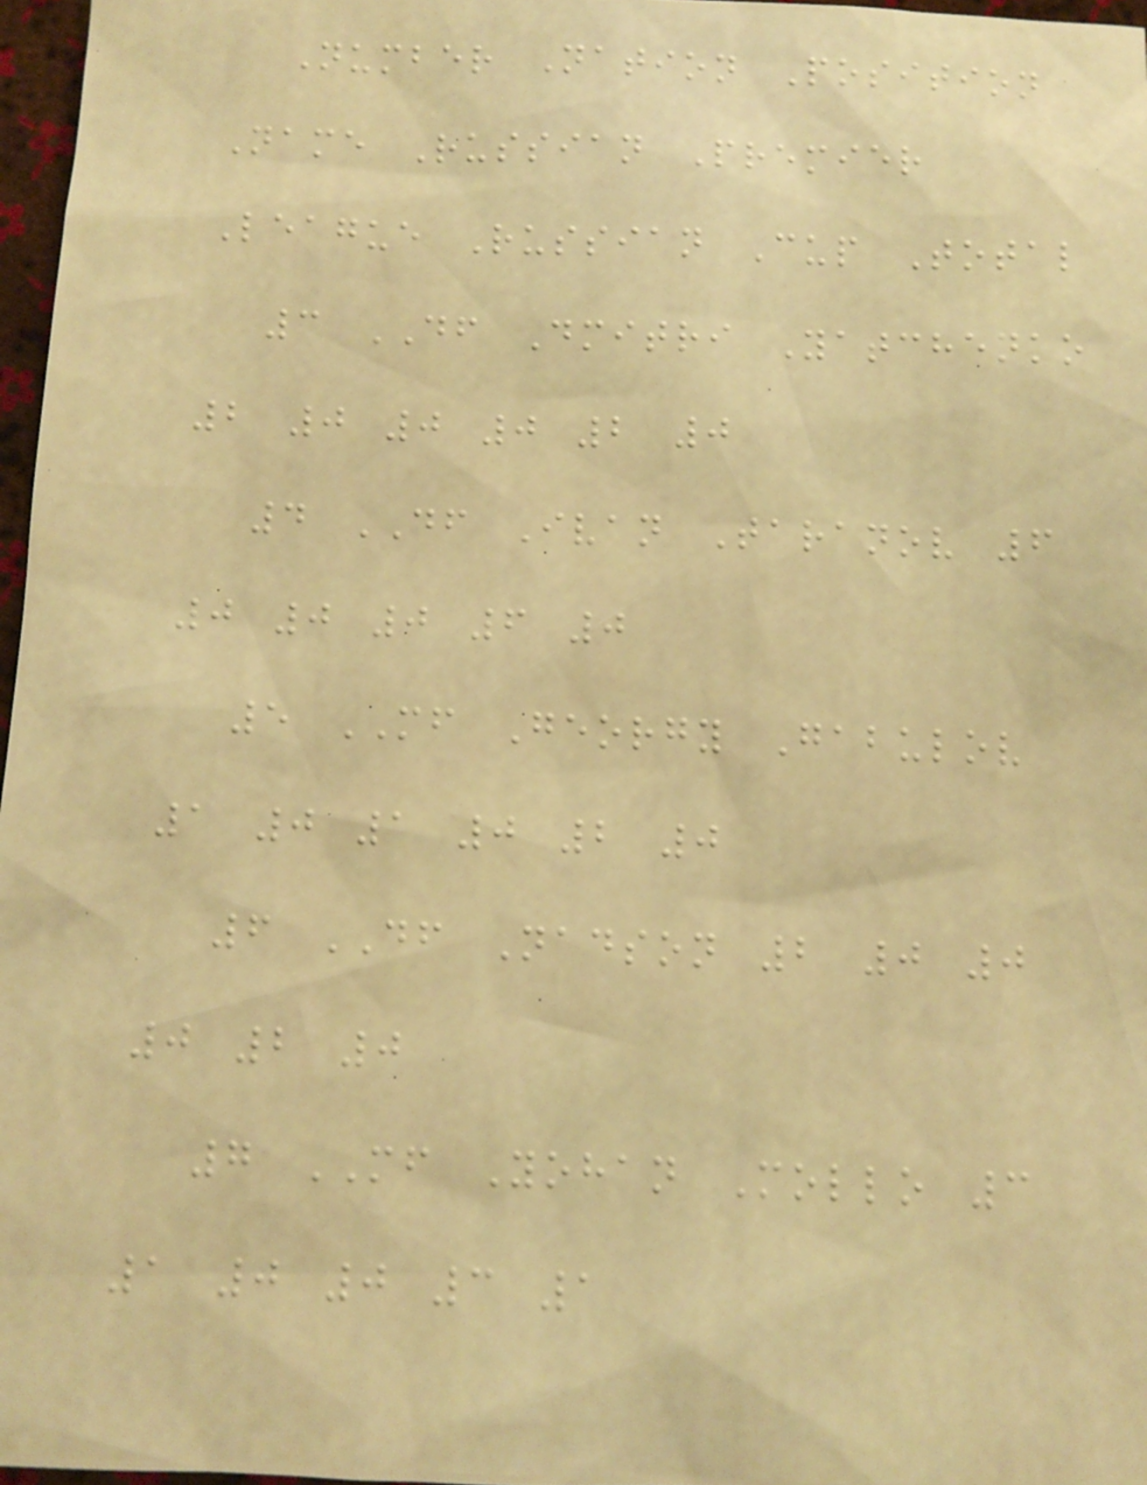Number Nation Position
Name Russian Premier
League Russian Cup Total
3 DF Dmitri Yatchenko
2 0 0 0 2 0
4 DF Ivan Taranov 6
0 0 0 6 0
5 MF Georgy Gabulov
1 0 1 0 2 0
6 DF Nadson 2 0 0
0 2 0
7 MF Yohan Mollo 3
1 0 0 3 1
